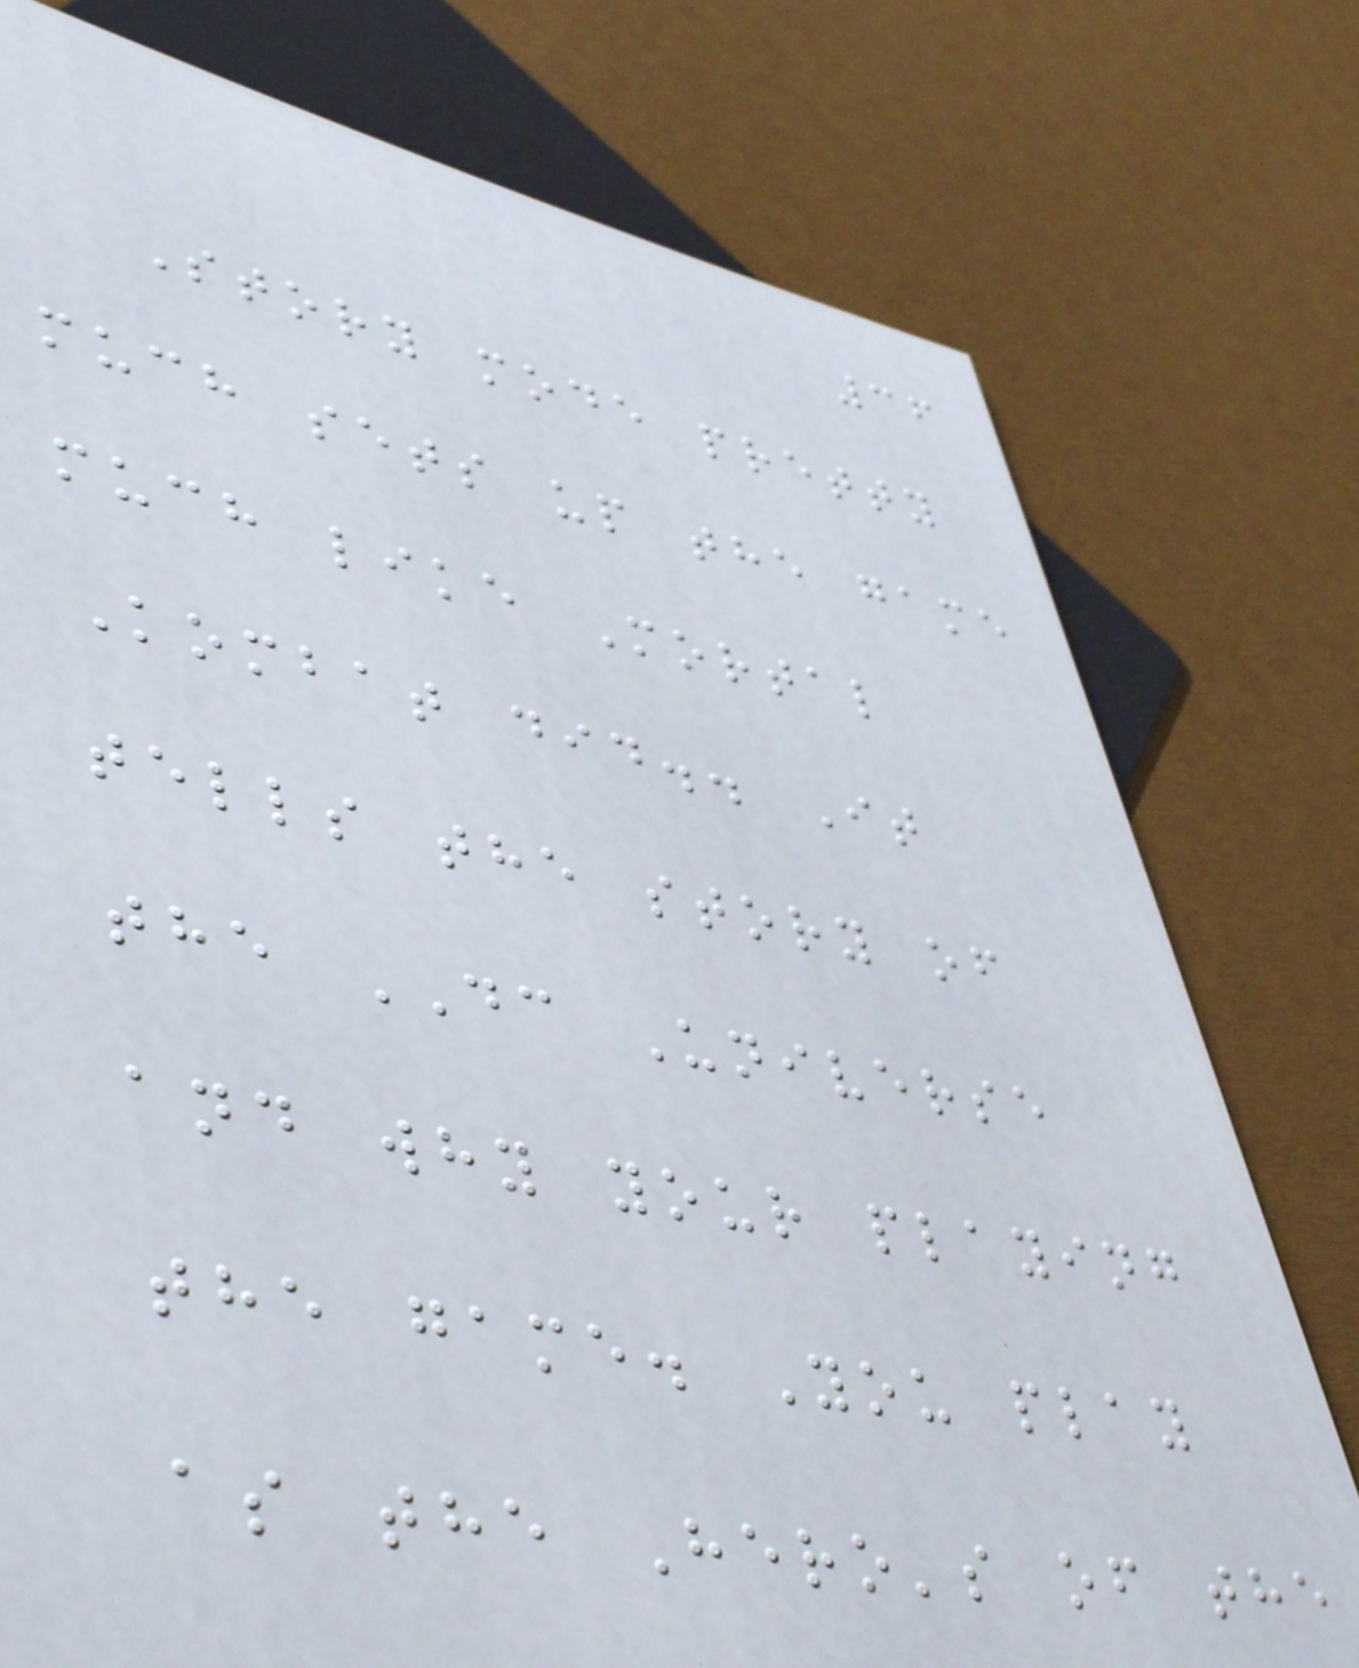36
Story mode pretty
much sets up the game
much like Mortal
Kombat did.. It
tells the story of
the DC Universe
and why your playing
the game. You play
as the Hero's of the
